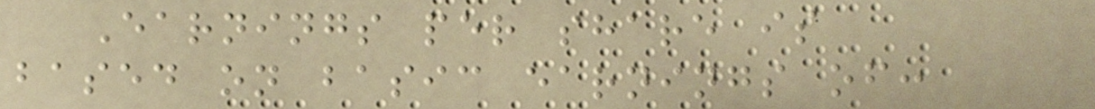Earnings per share is
based on basic earnings of:
